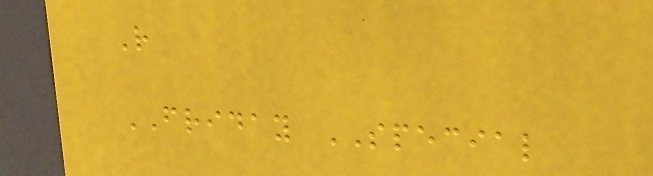R
FRIDAY SPECIAL
